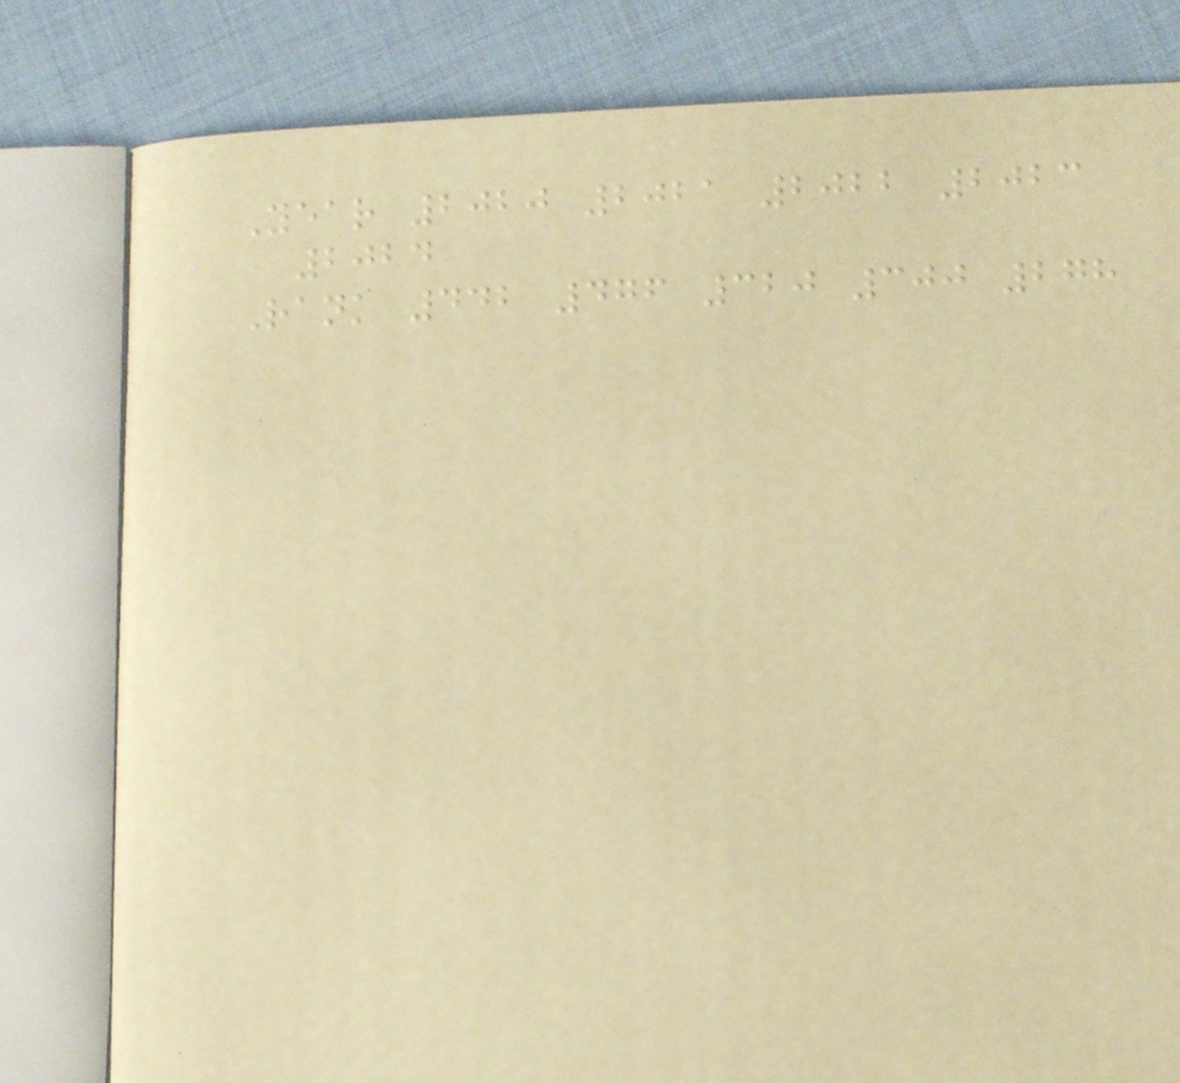Year 2020 2021 2022 2023
2024
Rank 442 476 320 300 278
